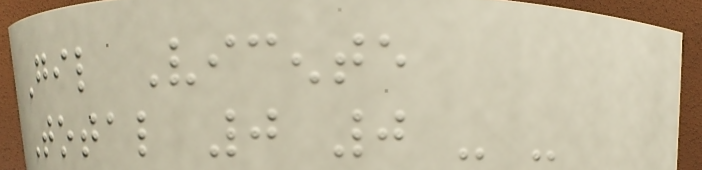Gil Vicente
Total 0 0 - -
